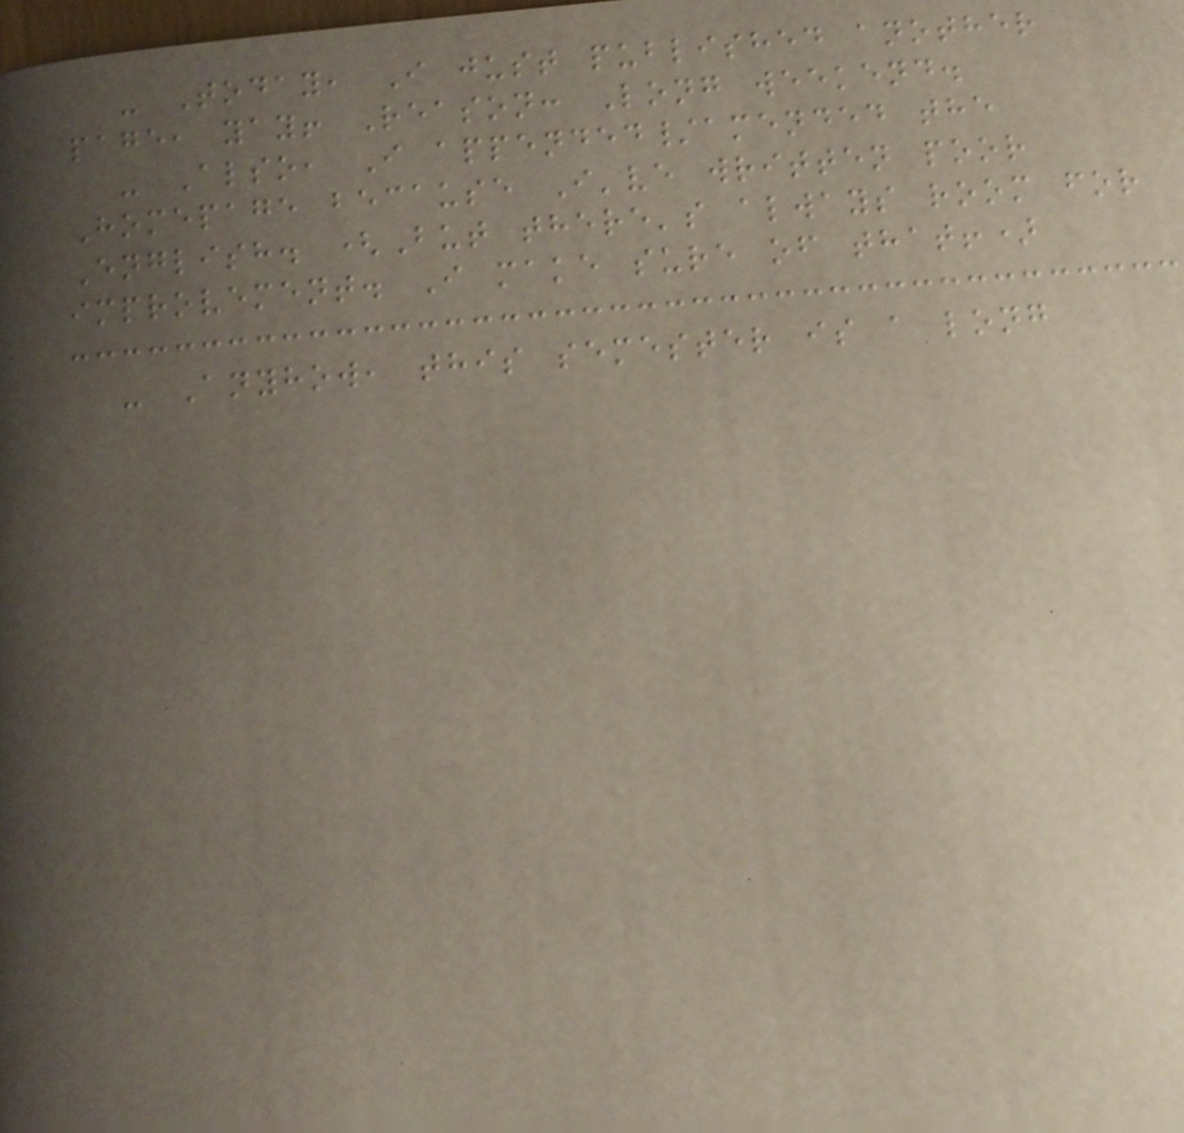- Today, I just published another
page, yay! Reason: Long weekend.
- Also, I appended/amended the
Homepage because I've written poor
English. (But there's always room for
improvement. I make sure of that!)
- Anyhow, this semester is a long
